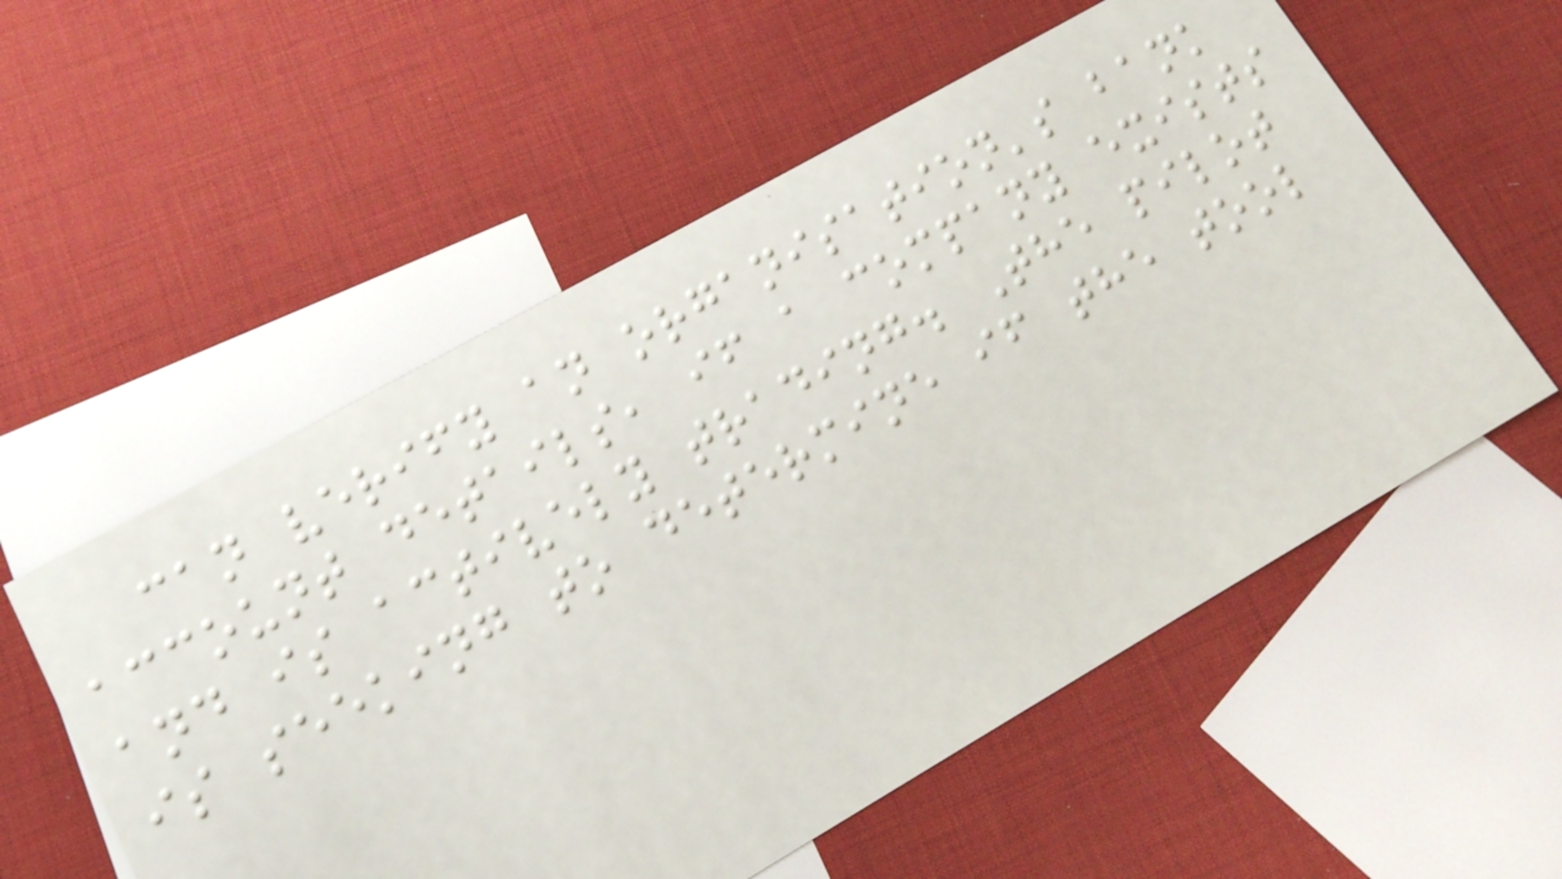can verify an organisation's bank
account details, if a company exists
and is actively trading. The pilot
is seeking to determine if the tool
